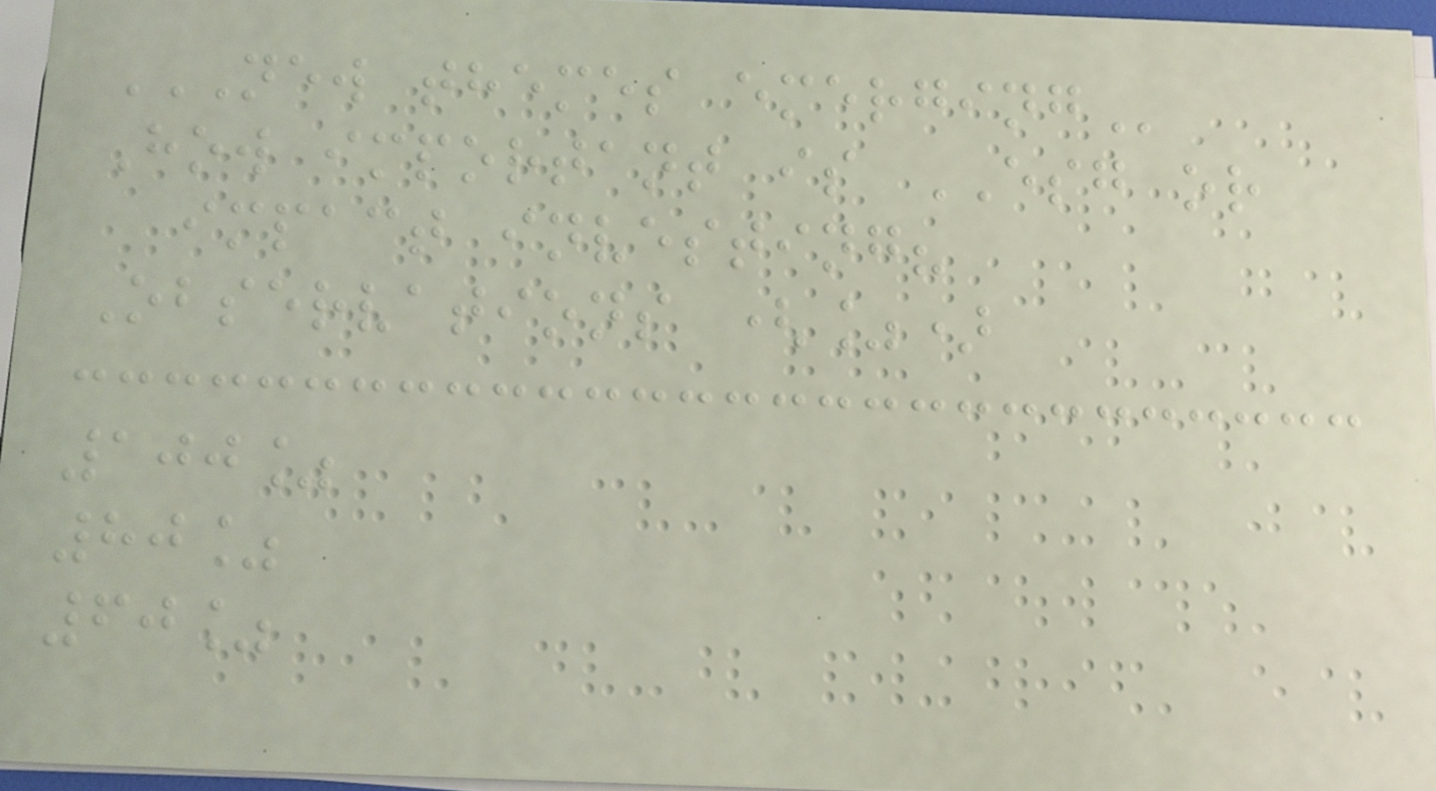NEW THEMES EMERGING
How important is ESG or
impact investing?
Observations (%)
100%
80%
60%
